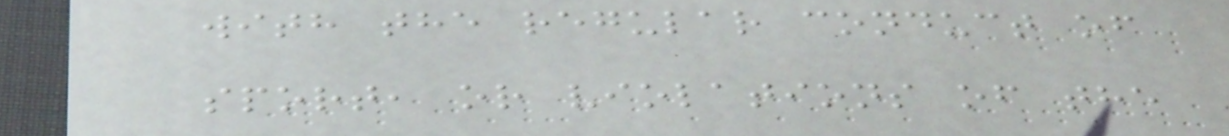with the regular conduct of
sport, or violations of the
